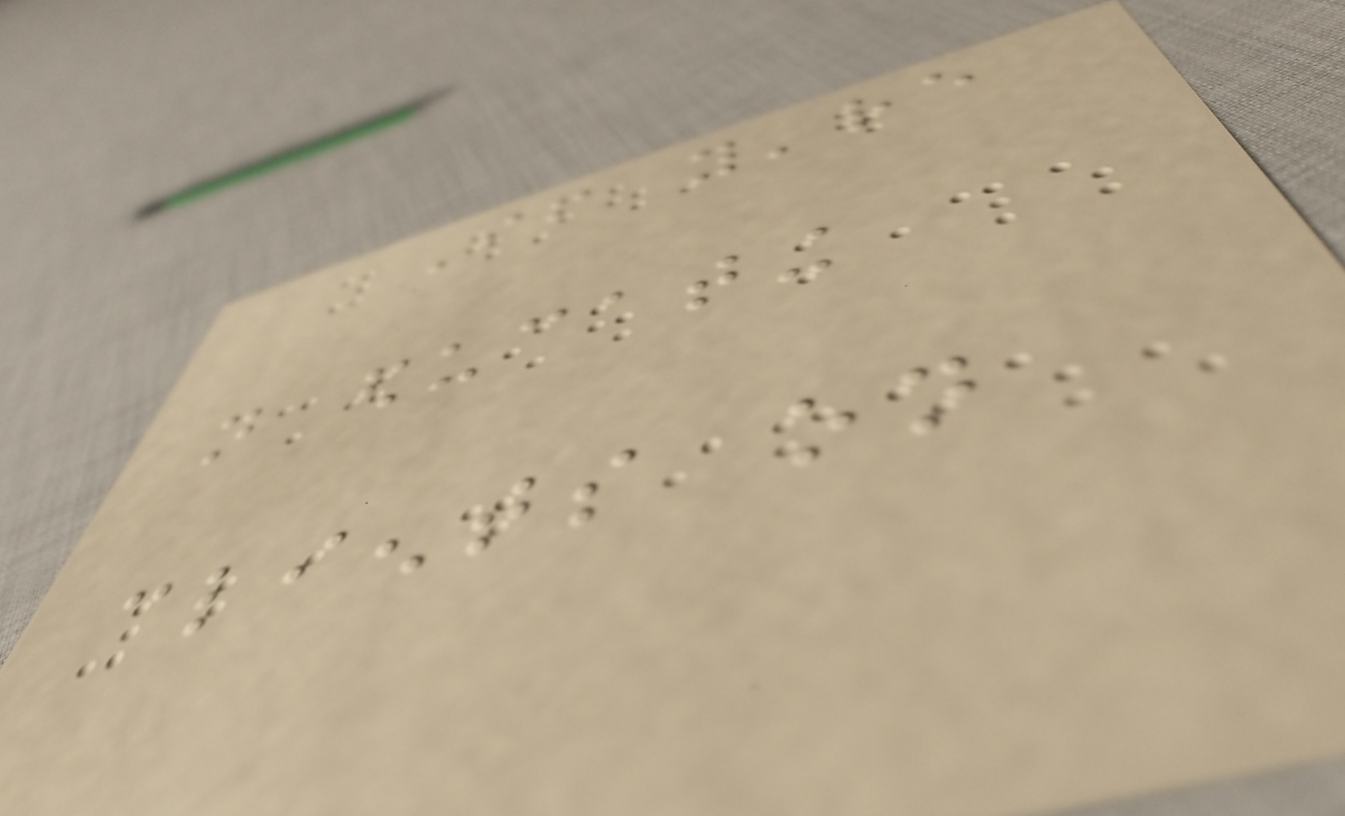If you're
not educating
clients on
